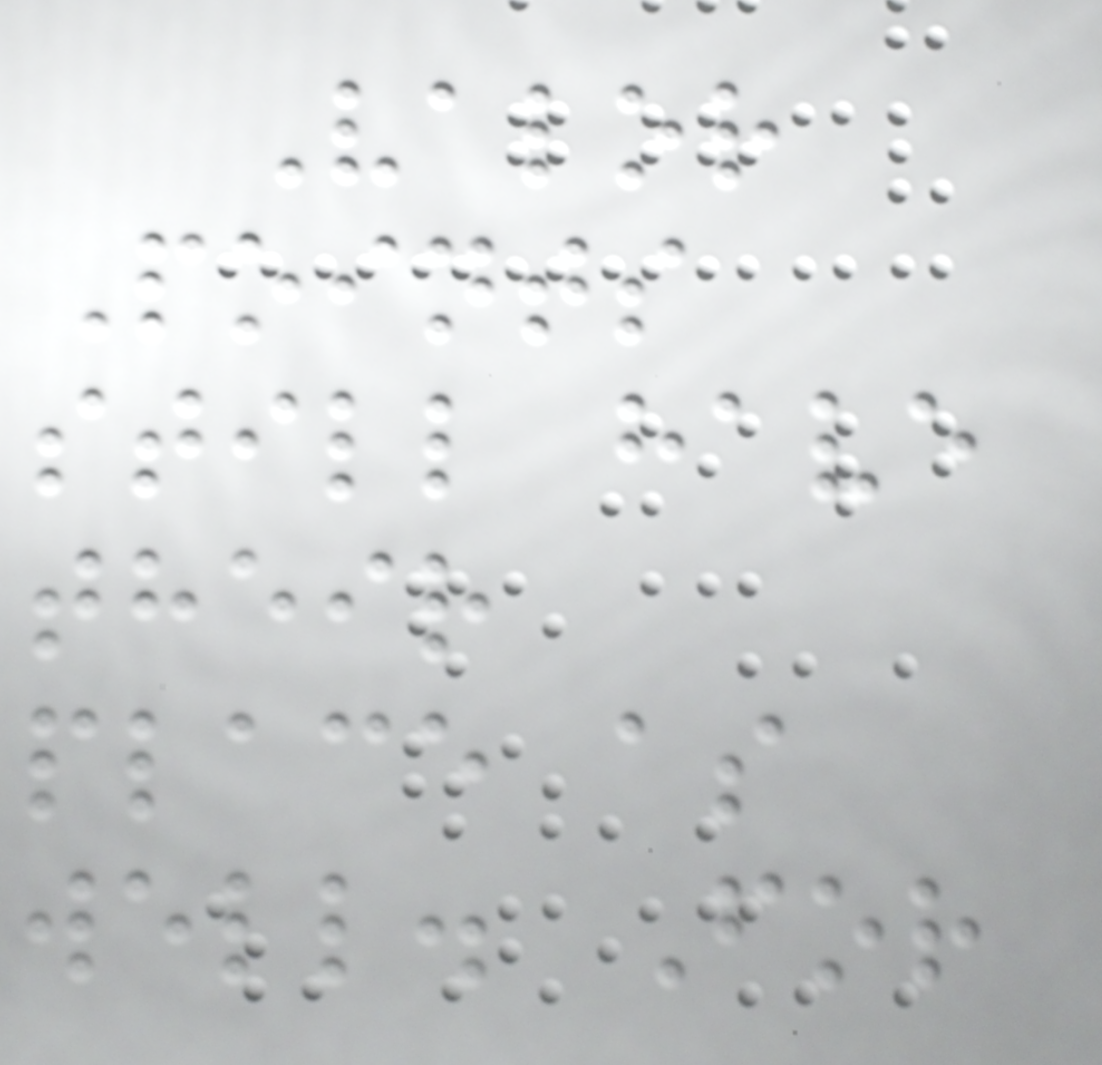Valor
Points
still have
their
place as
well. For
